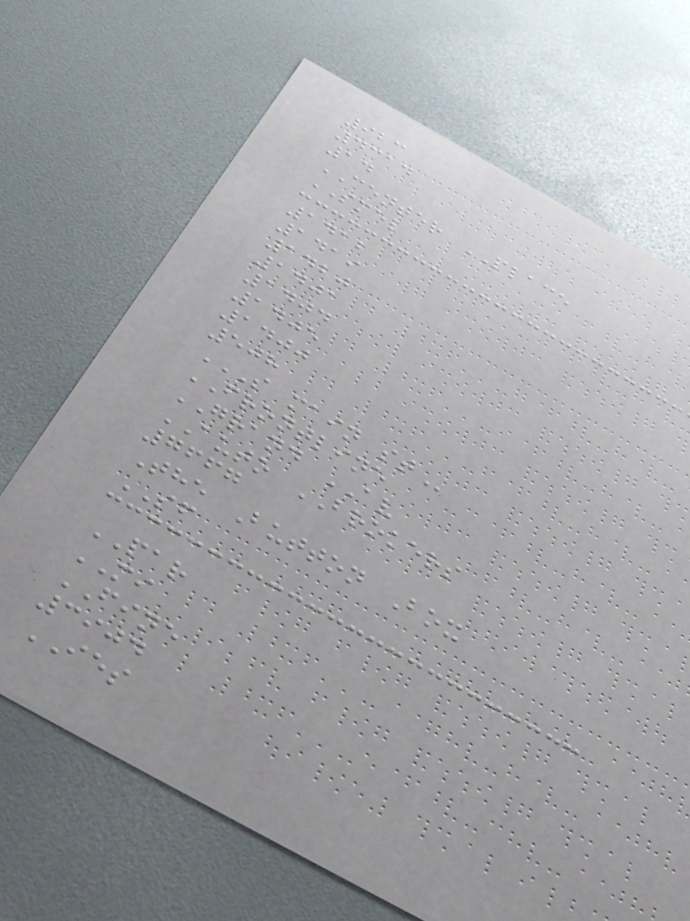923
4314
14
CENTER PLACE
SMEL
1412
1419
1420
1401
1404
1405
1400
508
S MAIN ST
FRONTLINE
GRAND AV
AUTO BROKERS
7667
The Button Box
SF
PAR
MI
FINE
3904
IES
